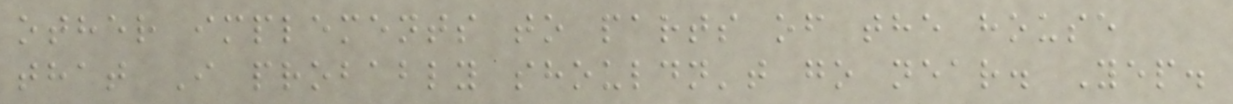other implements to parts of the house
that I probably shouldn't go near. Yep.
